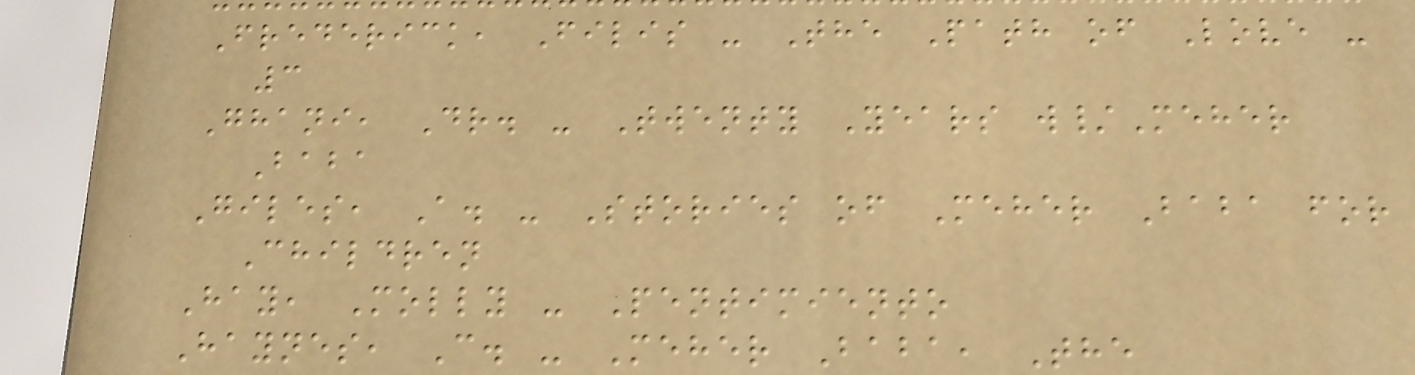Frederick, Filis - The Path of Love -
3
Ghani, Dr. - Twenty Years w/Meher
Baba
Giles, A. - Stories of Meher Baba for
Children
Hay, Molly - Pentimiento
Haynes, C. - Meher Baba, The
